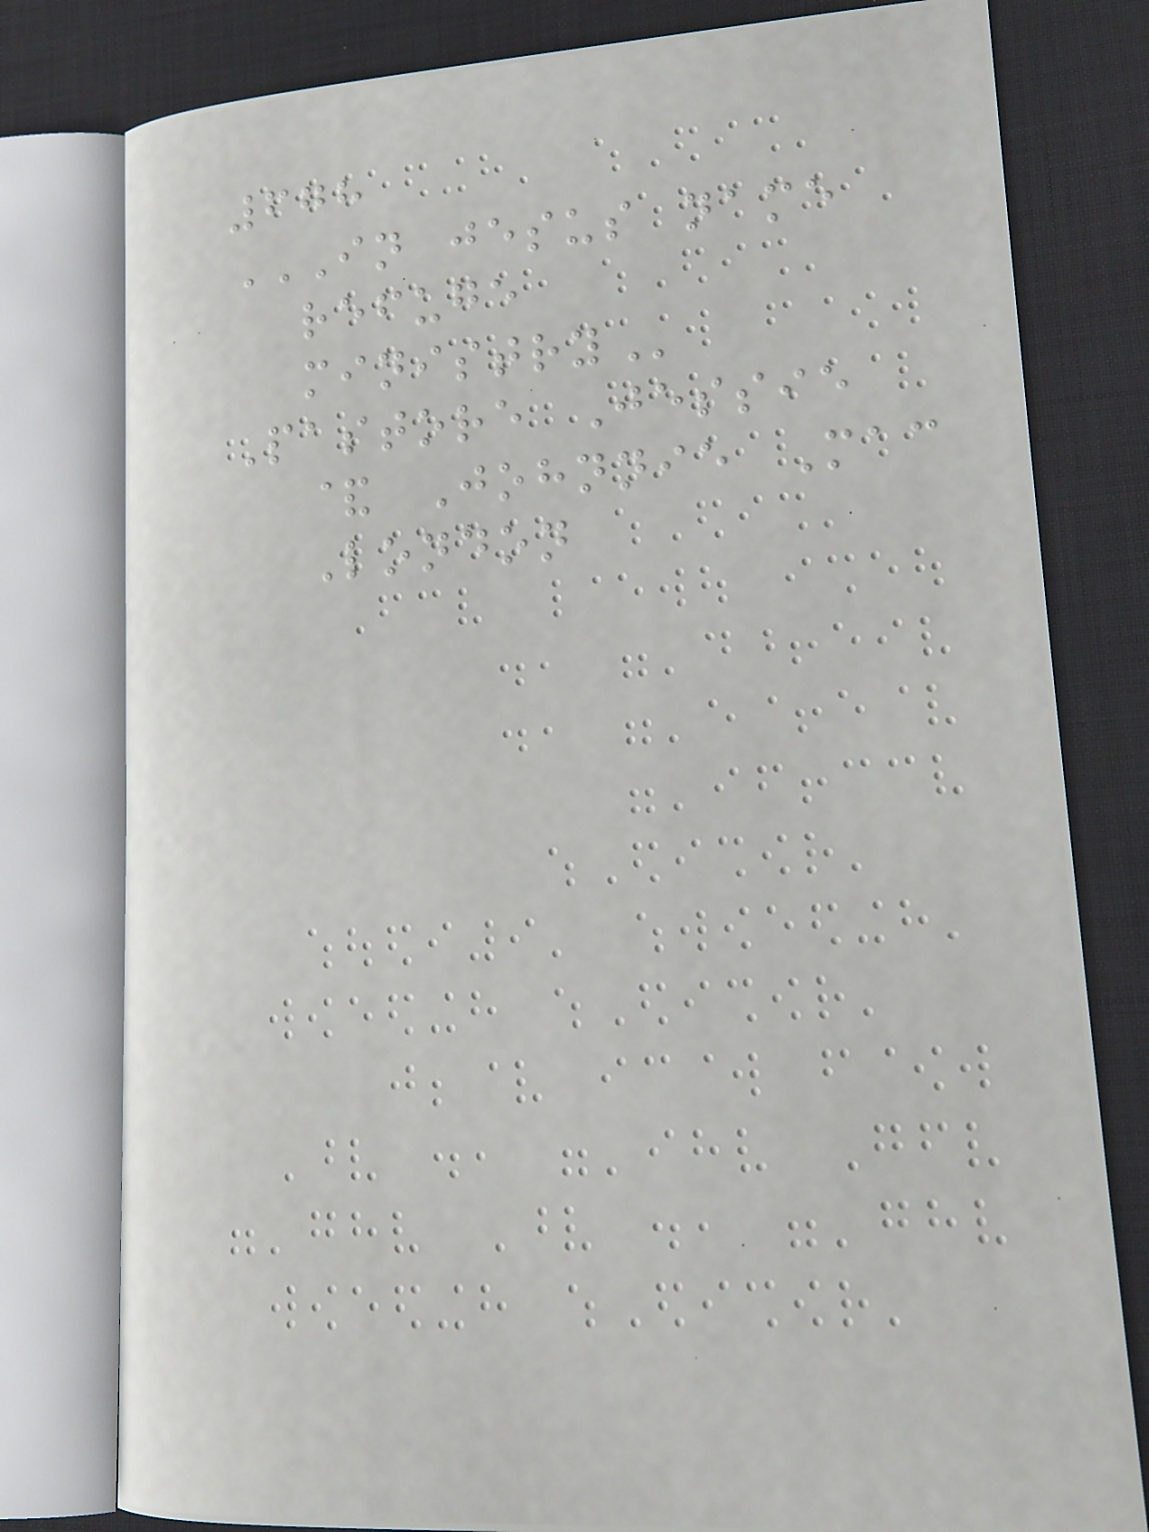678
IN JESUS NAME
REFUGE
MINISTRY
Pastore Jessie
& Johnnie Mac
London
